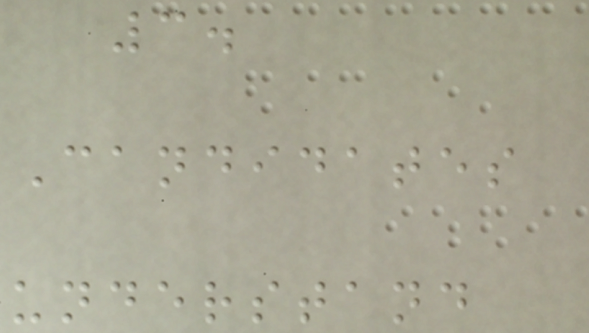3.
Candidates
understand
